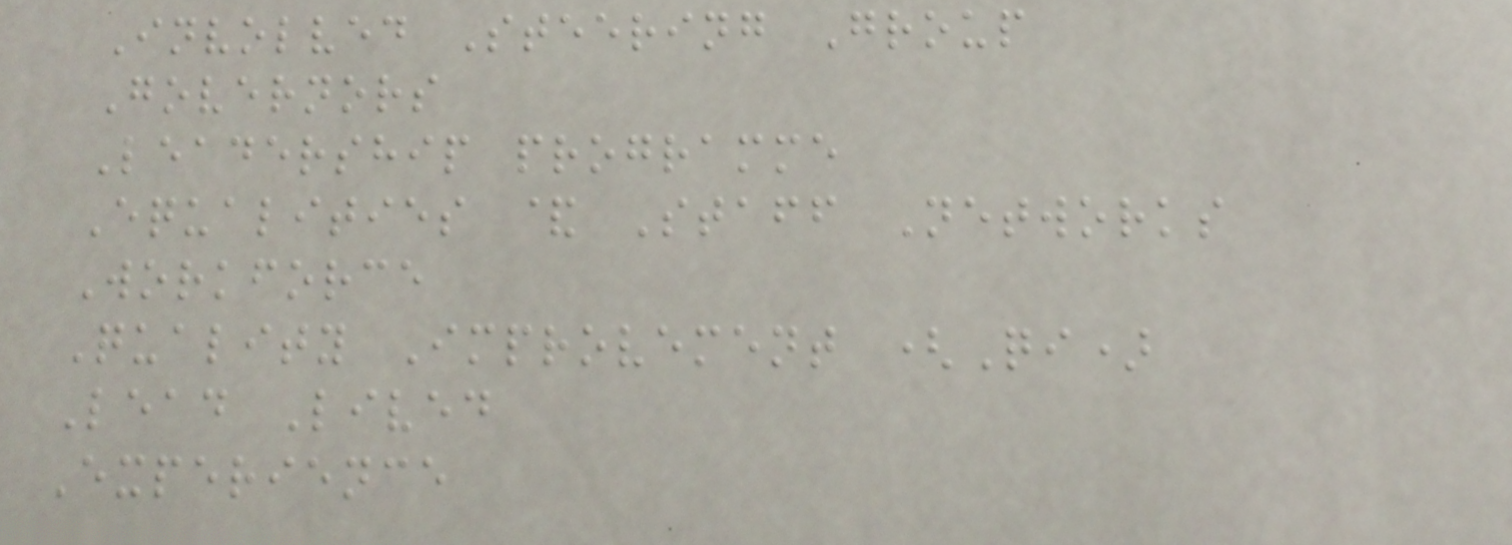Involved Steering Group
Governors
Leadership programme
Equalities & Staff Networks
Workforce
Quality Improvement (Qi)
Lead Lived
Experience
